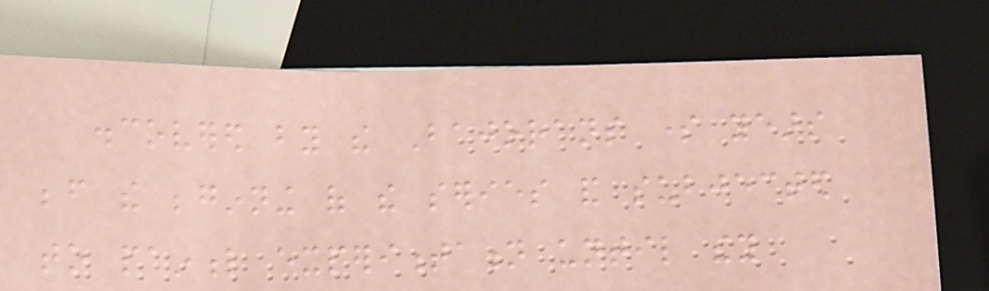discovered by the Bajorans some years
before the beginning of the series and subjected
to painful experimentation until they
